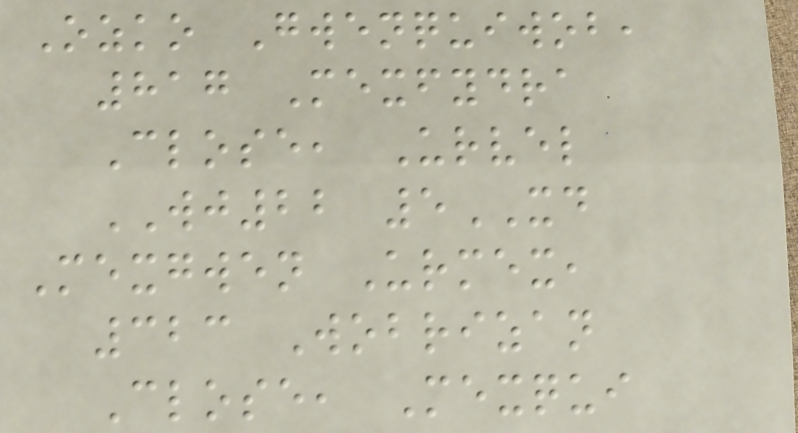Ozko Gwenquiwob,
817 Mexfydra
Close, Urvel
WJ22 5XD
Mexgwen Urmex,
323 Wobrizan
Close, Mexqui
